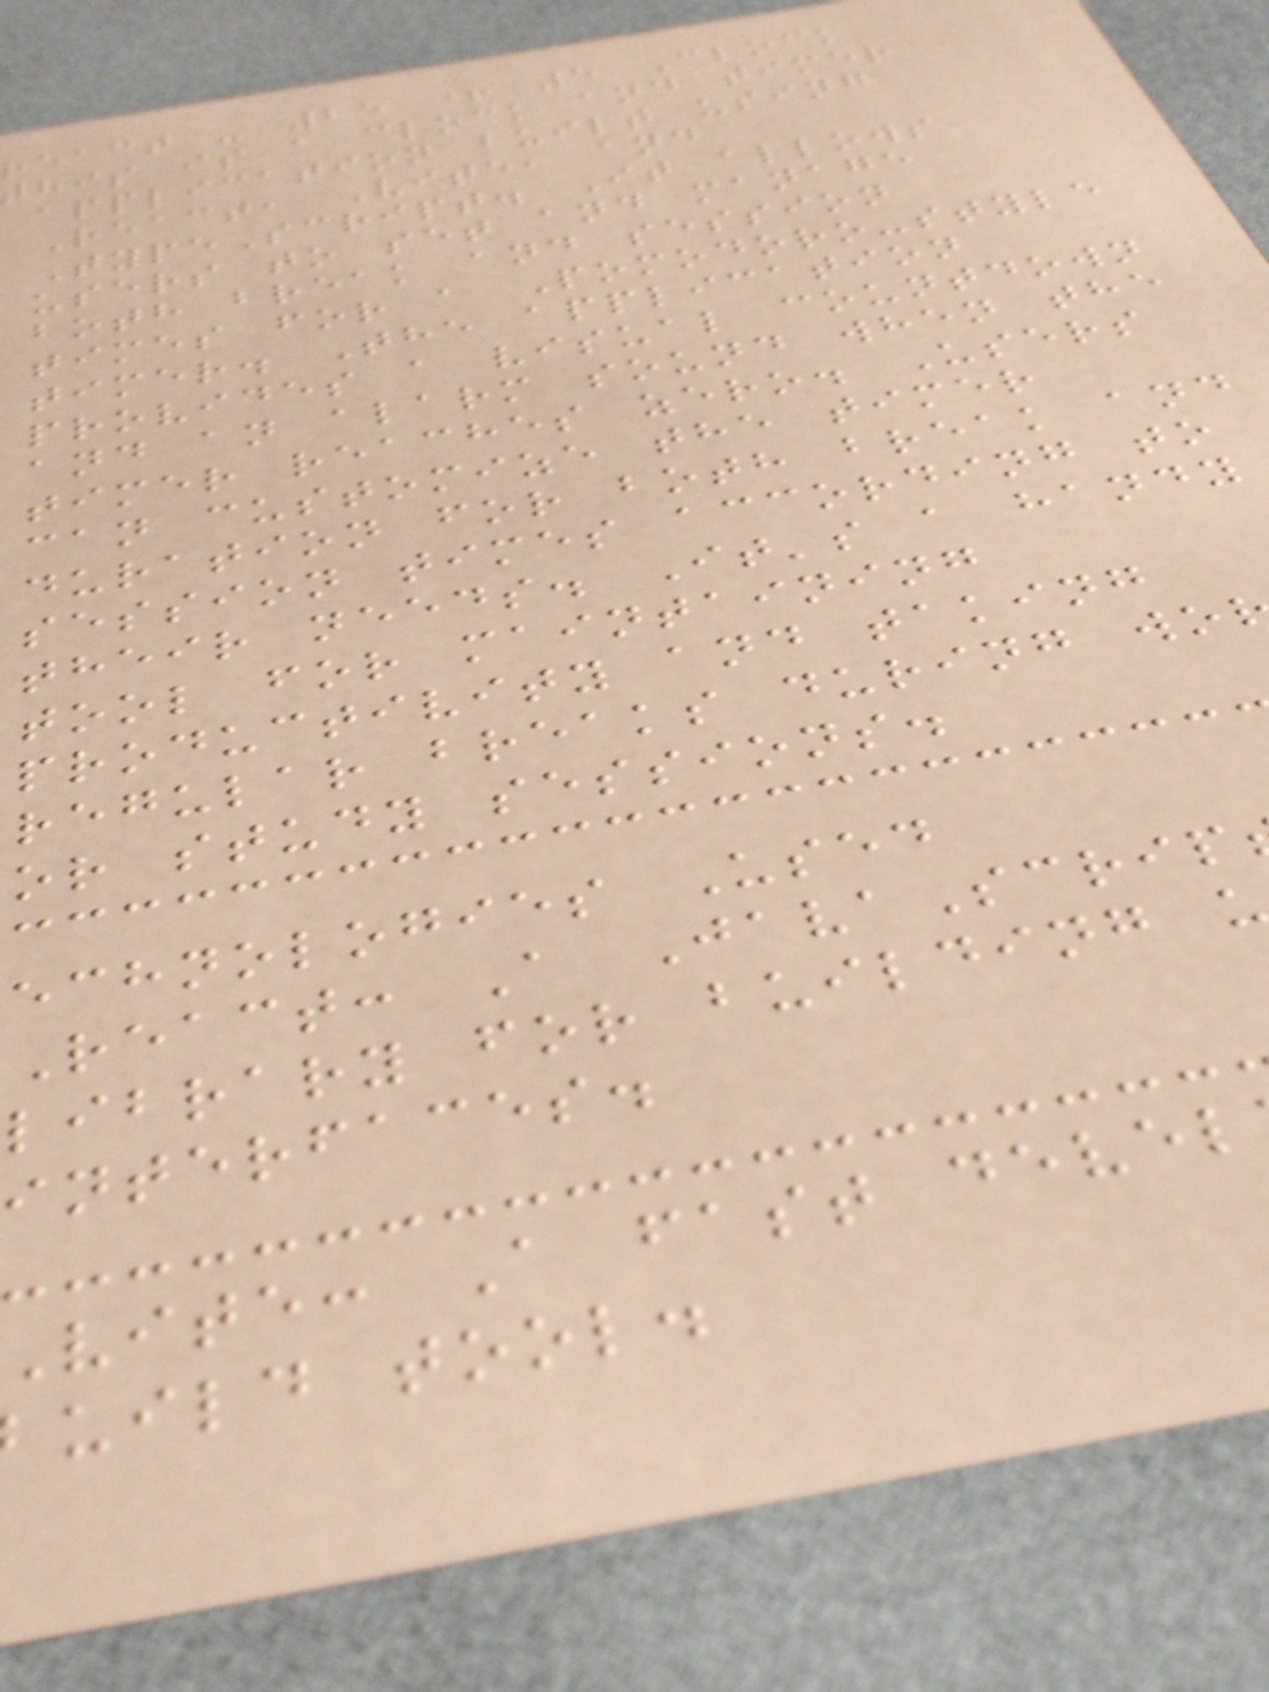react - 25 + 5 Clock
this is a clock and timer
application built using
React, Vite, and
TypeScript. It allows
users to set and manage
both break and session
times for a Pomodoro-style
timer. The application
provides a visual countdown
and an alarm sound when the
timer reaches zero. Users
can customize the timer
duration for both break and
session times according to
their needs. It's a handy
tool for maintaining
productivity and taking
regular breaks during wo
or study sessions.
echnologies Used
React: A JavaScrip
library for building u
interfaces.
vite: A fast devel
uild tool.
